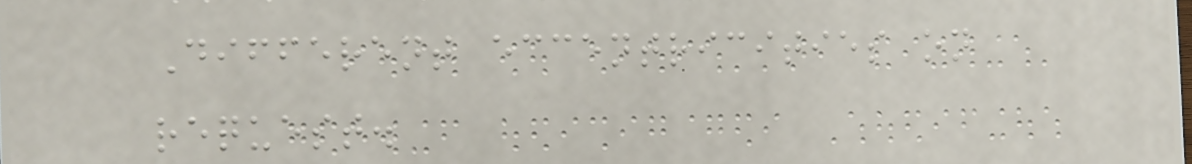Different eccentricities on
request.
